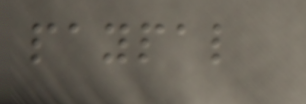paypal
